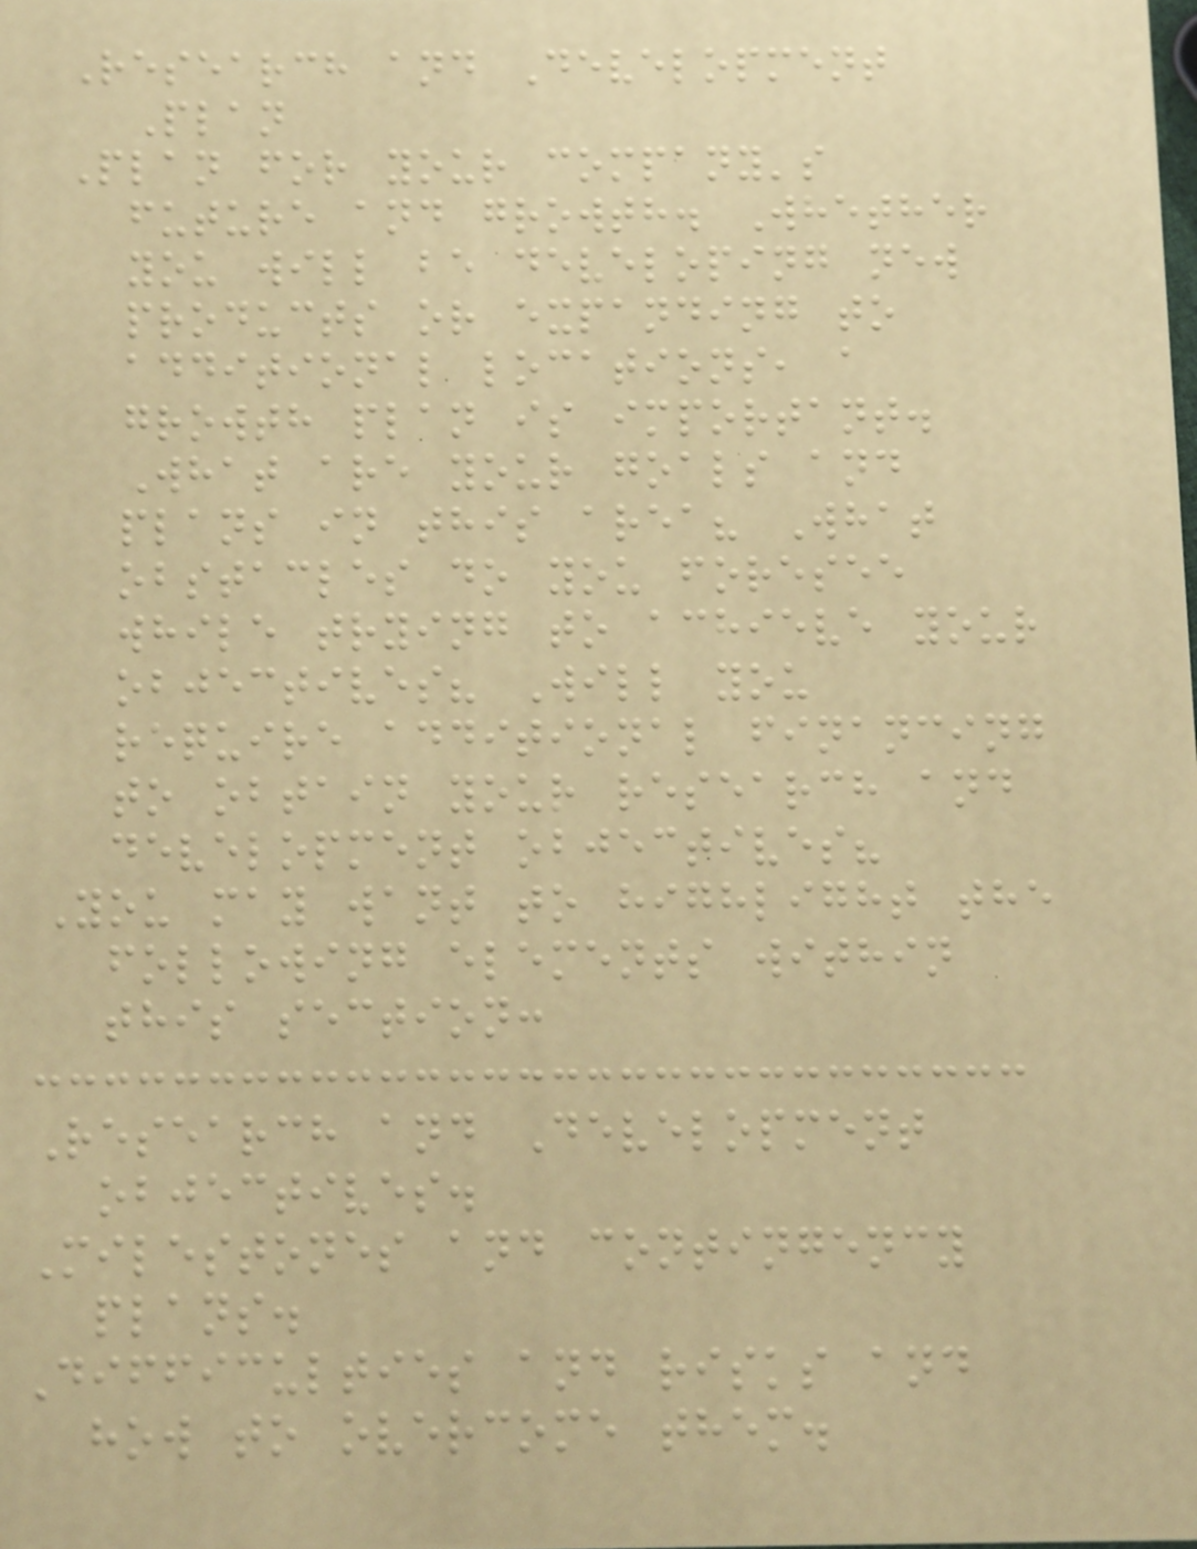Research and Development
Plan
Plan for your company's
future and growth. Whether
you will be developing new
products or expanding to
additional locations, a
growth plan is important.
What are your goals and
plans in this area? What
obstacles do you foresee
while trying to achieve your
objectives? Will you
require additional financing
to obtain your research and
development objectives?
You may want to highlight the
following elements within
this section:
Research and Development
objectives.
Milestones and contingency
plans.
Difficulties and risks and
how to overcome them.
